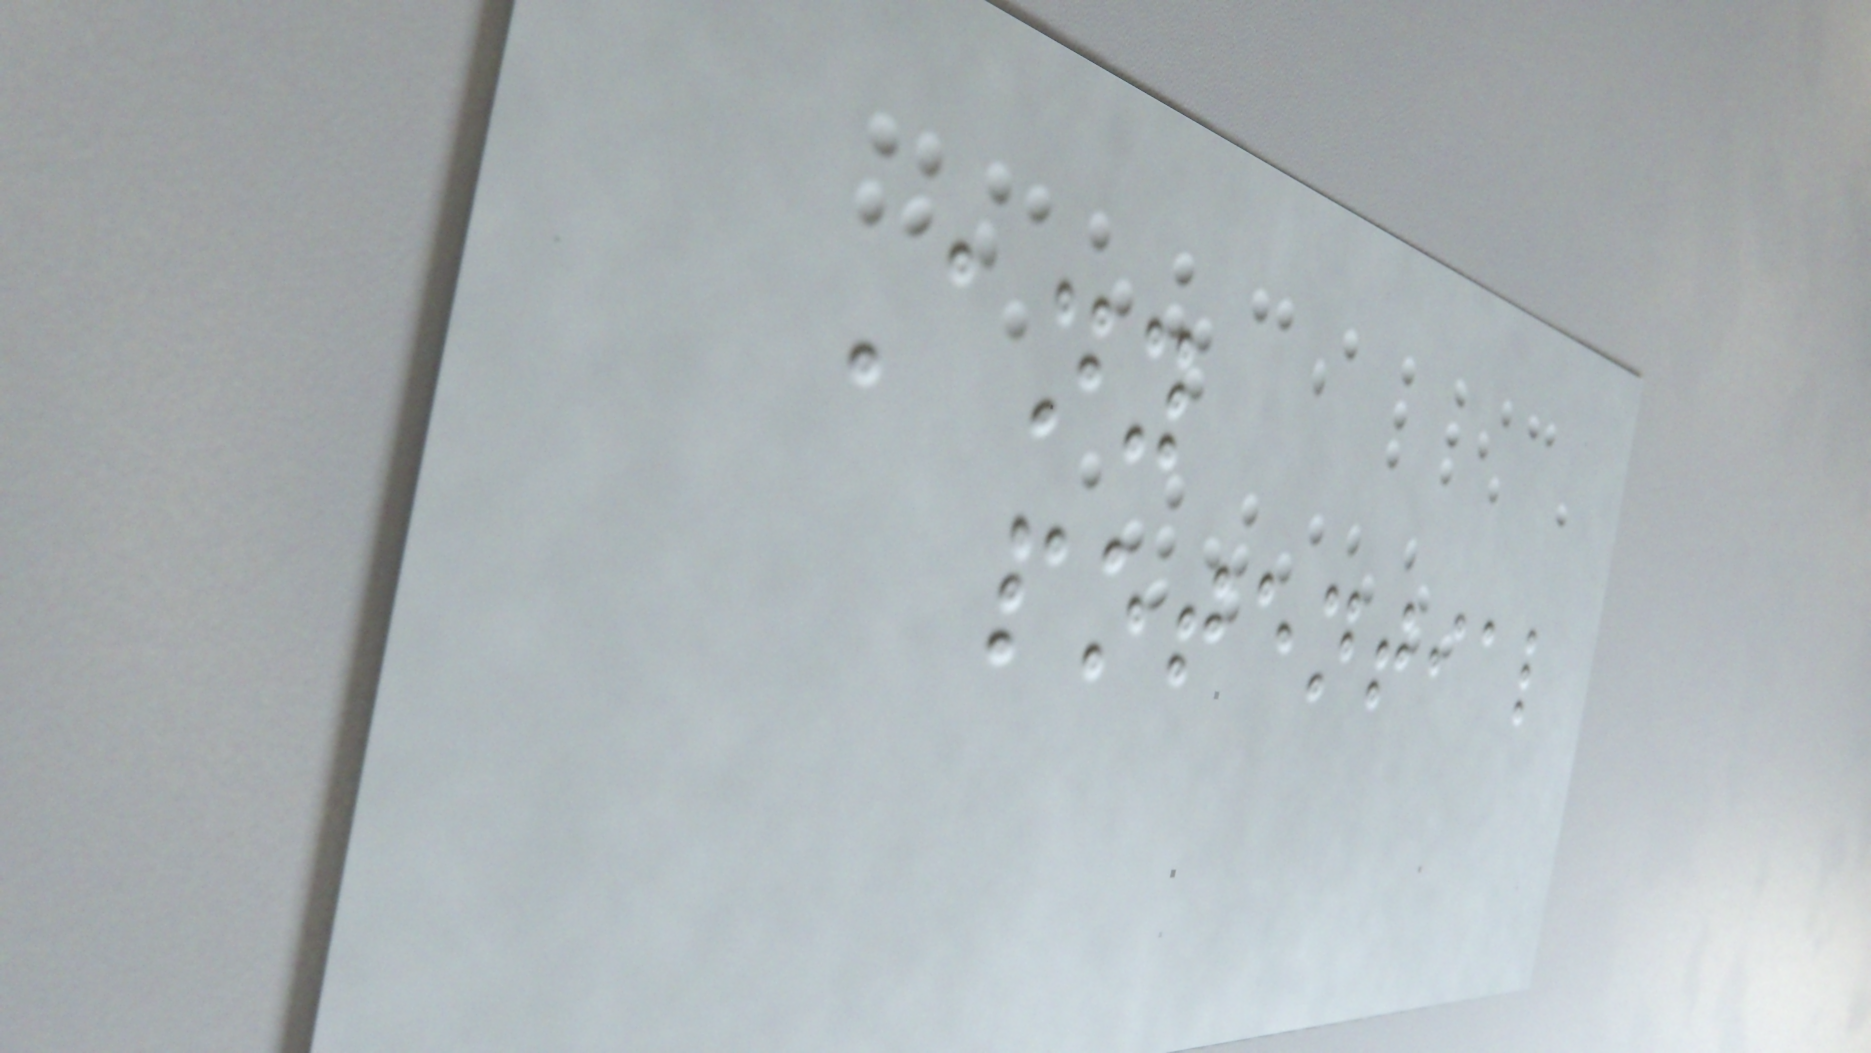Any
potential
